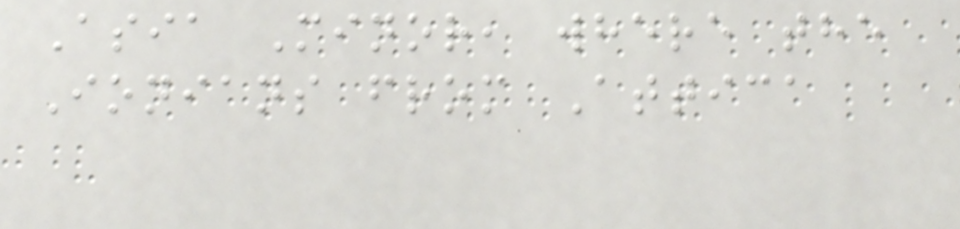Asia Minor, where the
Ionians from Attica
